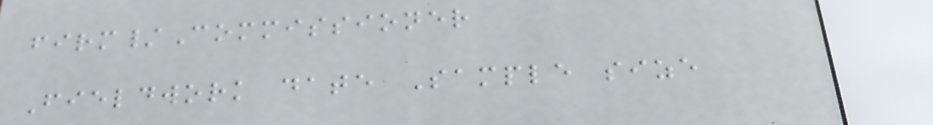firm/Commissioner
Fieldwork date Sample size
